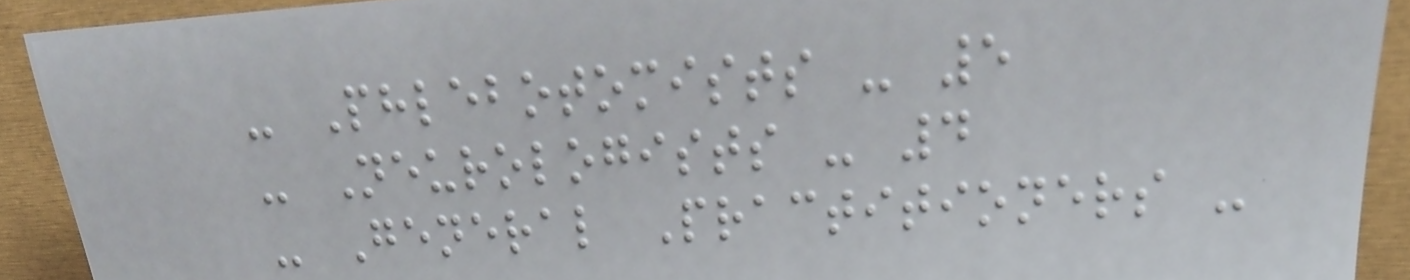- Phlebotomists - 5
- Neurologists - 4
- General Practitioners -
